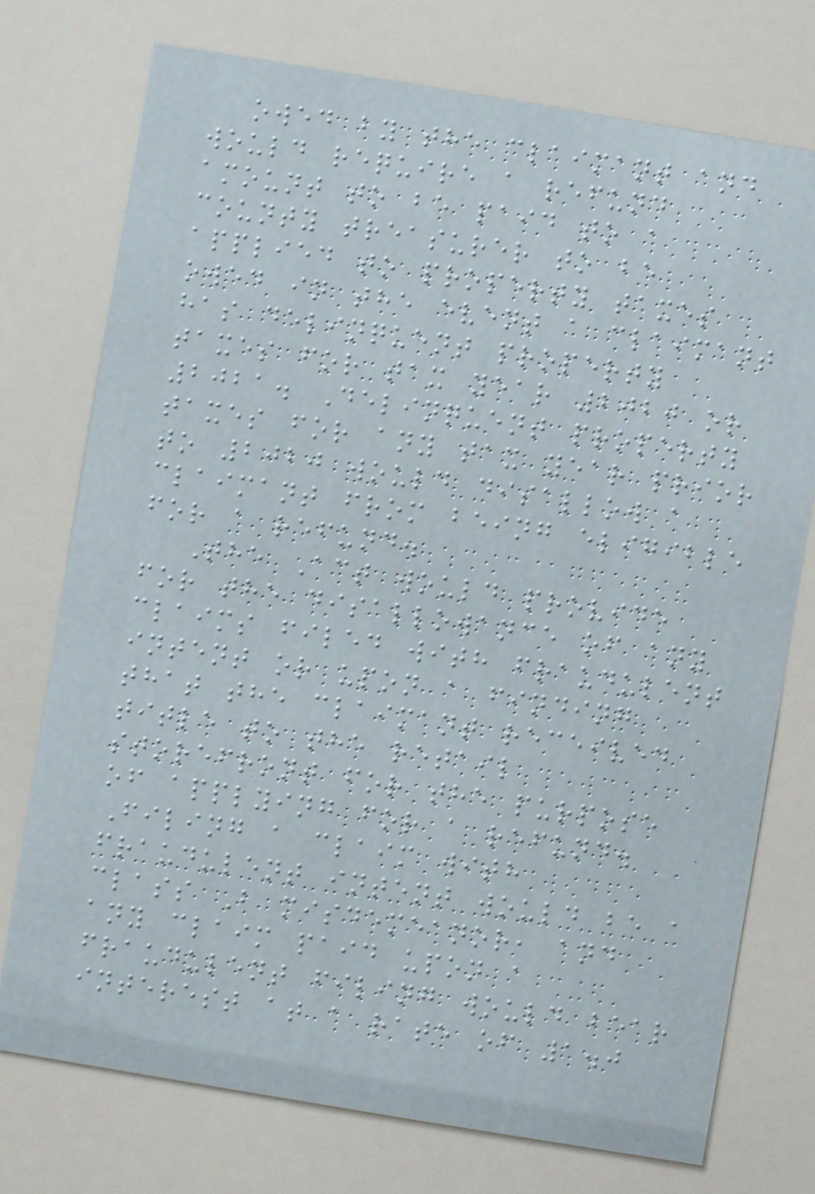owed by the claimant and
would require a refund
amount to be paid to a
county treasurer to be
applied to property taxes
owed in the event a claimant
has delinquent property
taxes for tax year 2020 or
2021. Delinquent property
taxes for any tax year prior
to 2020 would disallow a
claimant from being eligible
for a refund.
The Act would provide
for the disallowance of any
claims filed with fraudulent
intent or upon a finding
that the claimant received
title to the retail
storefront for the purpose
of applying for a refund.
Filing a claim with
fraudulent intent would be a
class B misdemeanor, and
any claim paid upon a
fraudulent filing would bear
interest at a rate of 1.0
